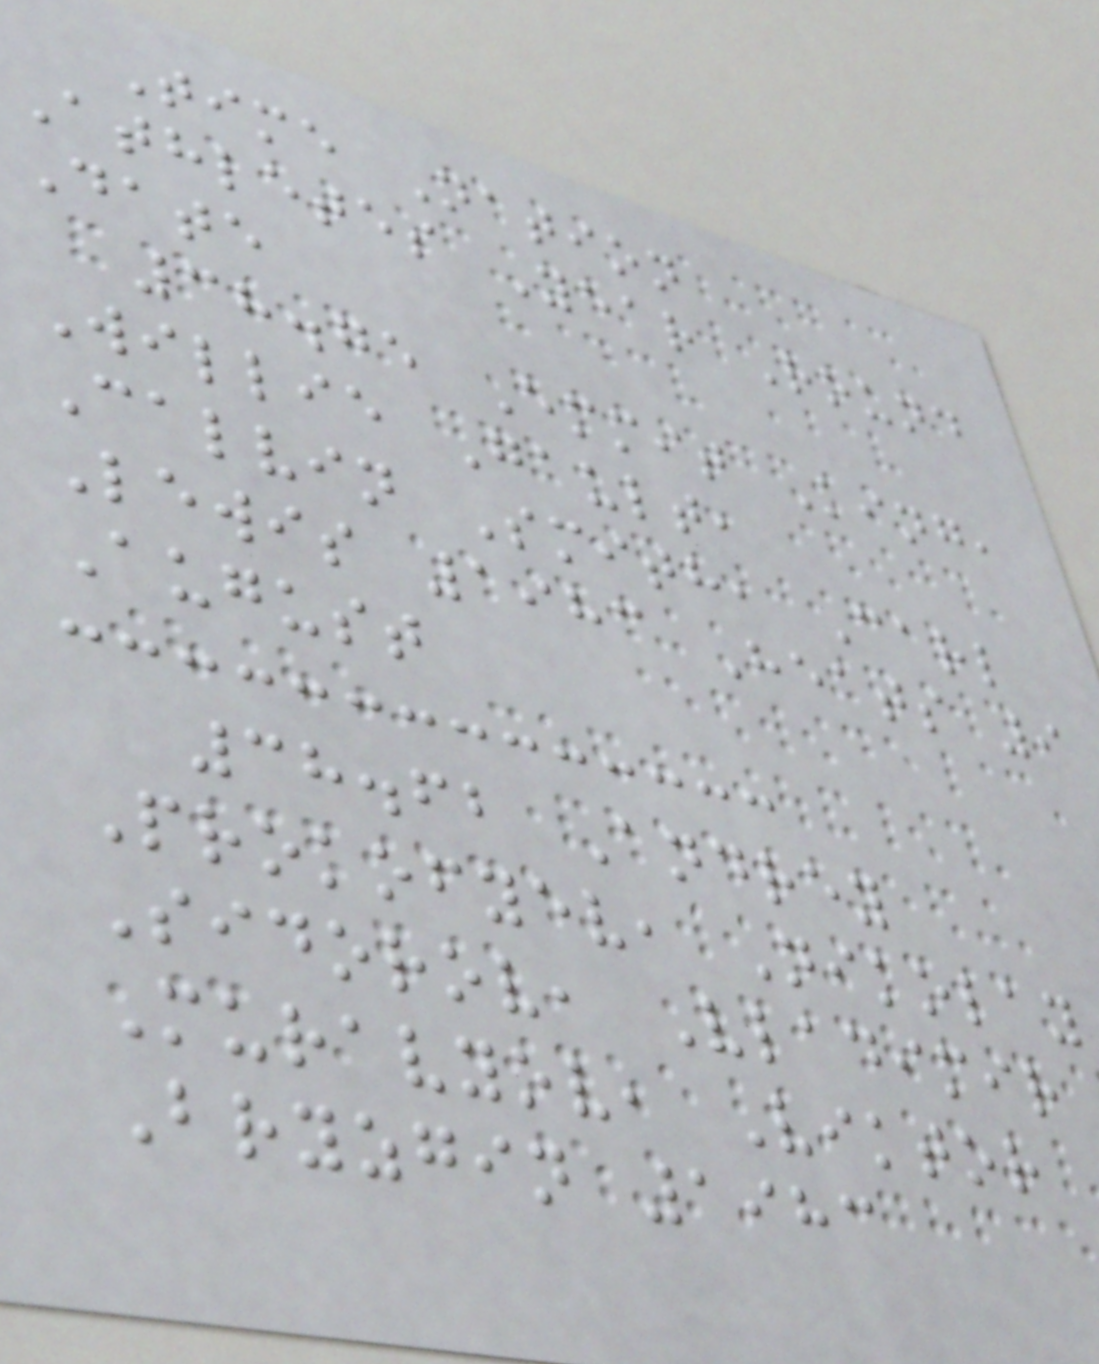Time Nation
Athletes Year Round
Date
38.75 Emmit King,
Willie Gault,
Calvin Smith, Carl
Lewis 1983 Heats 9
August
38.62 Andrey
Prokofyev, Nikolay
Sidorov, Vladimir
Muravyov, Viktor
Bryzgin 1983
